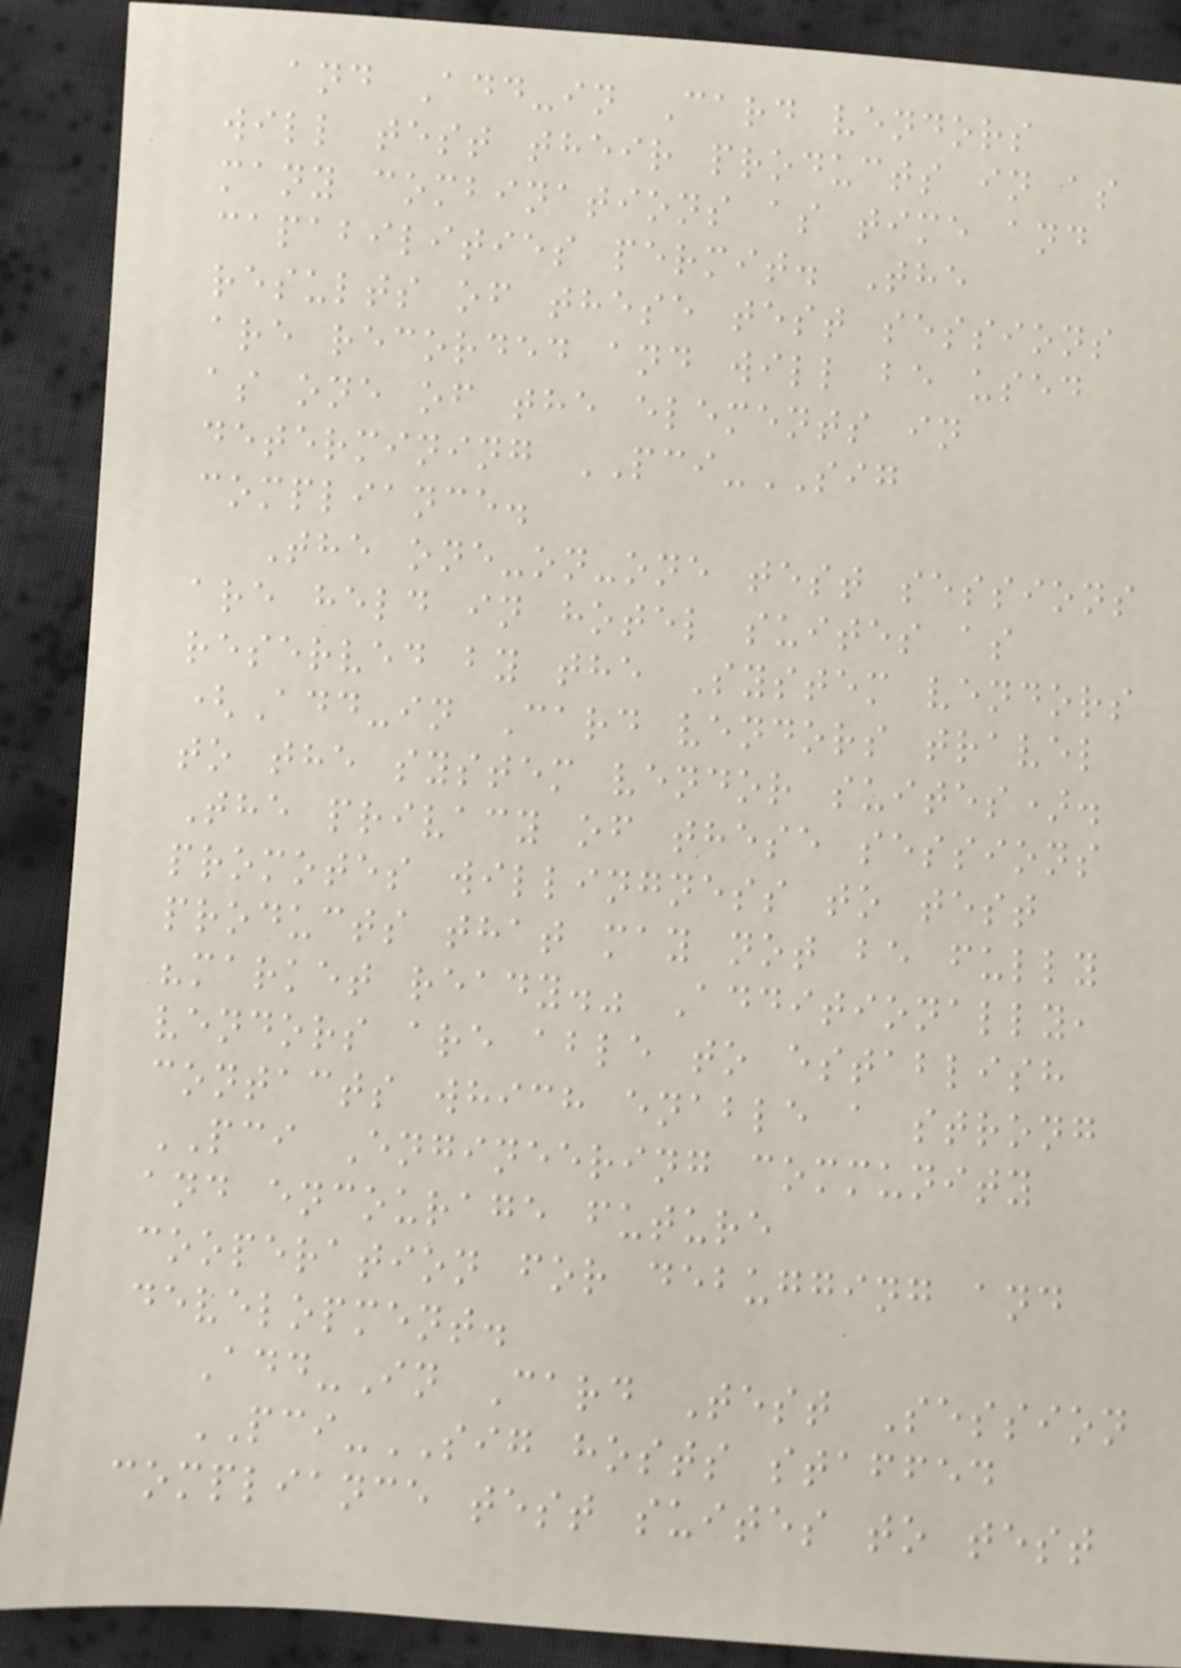and Add-in Card vendors
will test their products in as
many combinations as time and
capabilities permit. The
results of these test sessions
are recorded and will be used
as one of the elements in
determining PCI-SIG
compliance.
The one-on-one test sessions
are held in hotel suites as
reserved by the System vendors
(Add-in Card vendors travel
to the system vendor suites).
The privacy of these sessions
promotes willingness to test
products that may not be fully
"market ready." Additionally,
vendors are able to establish
contacts which enable a strong
PCI Engineering community
and encourage future
cooperation for debugging and
development.
Add-In Card Test Session
PCI-SIG hosts staffed
compliance test suites to test
